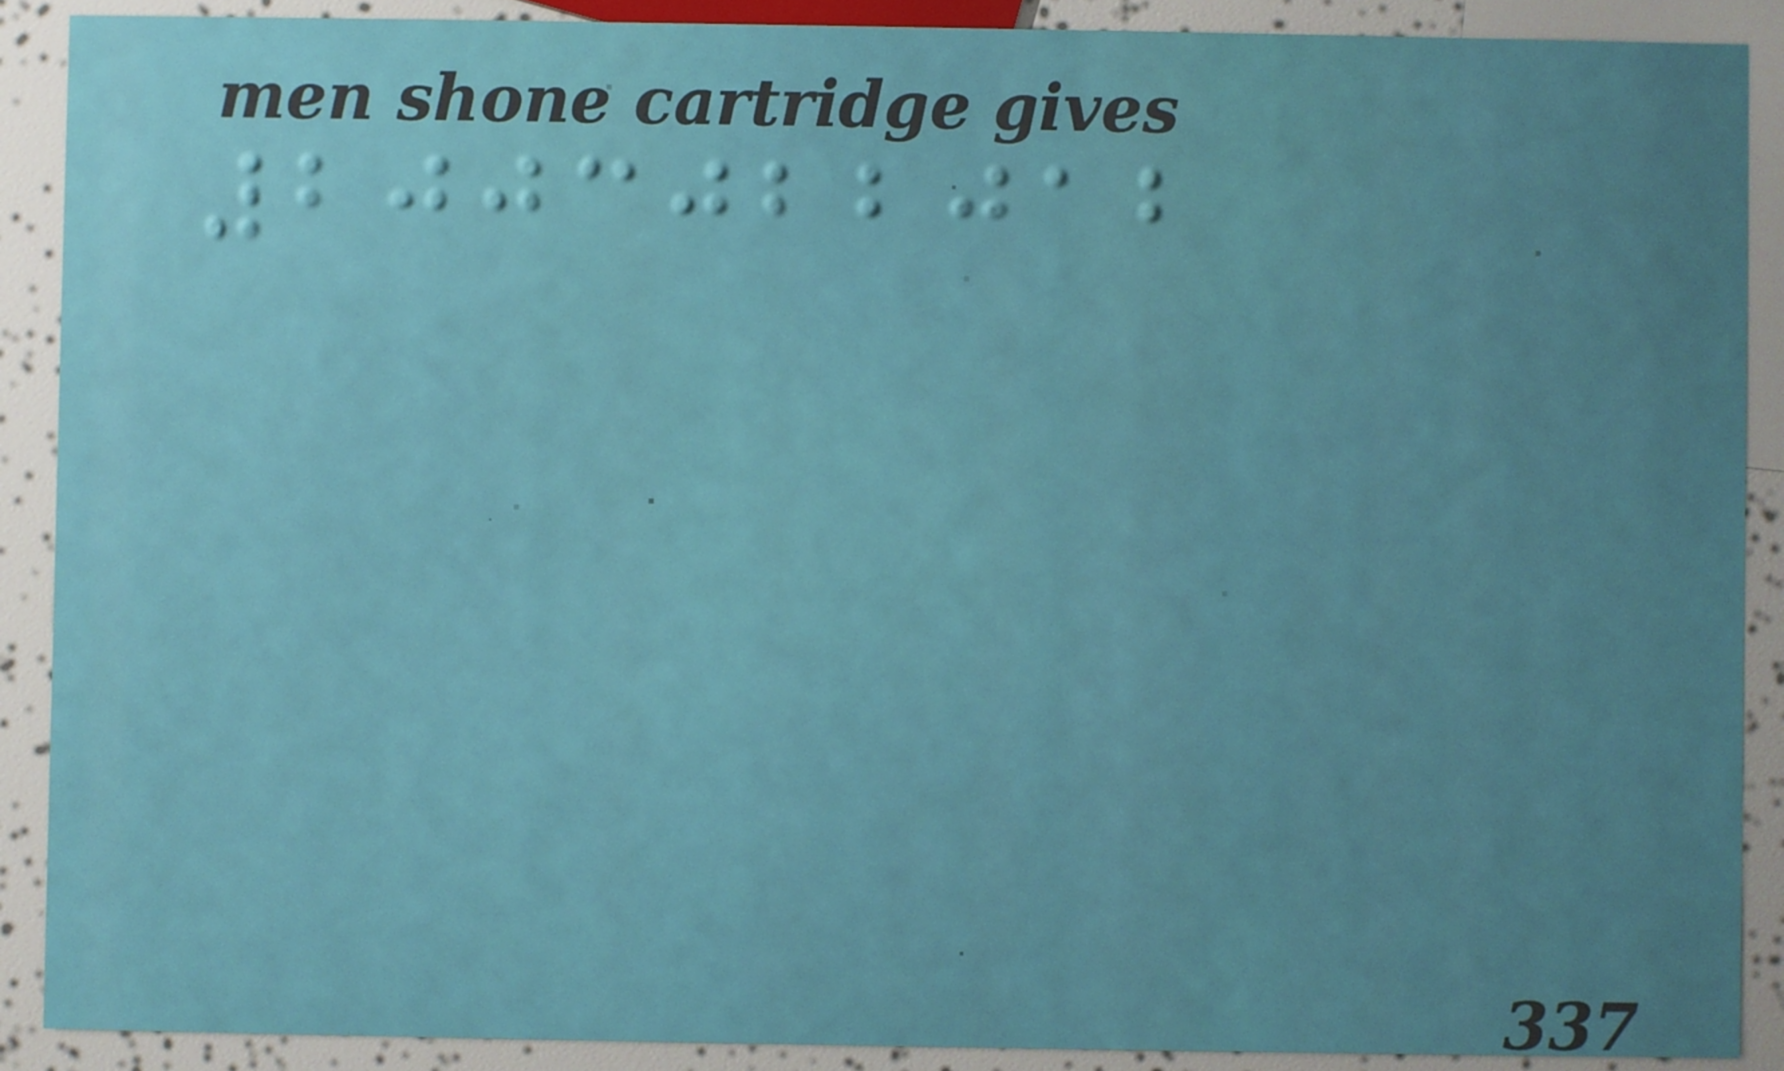2003022012
